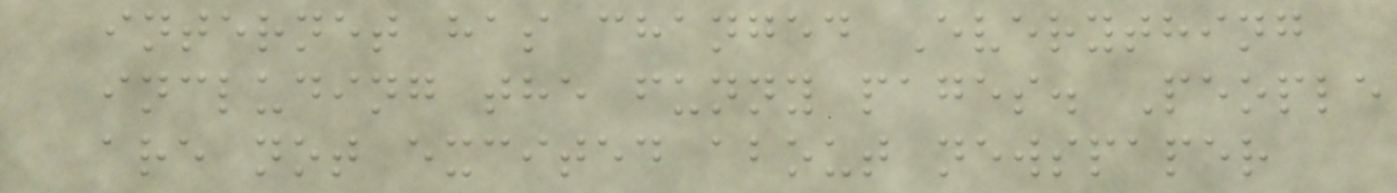internet has changed Everything
including the funny pages. People
are not excited about newspaper
